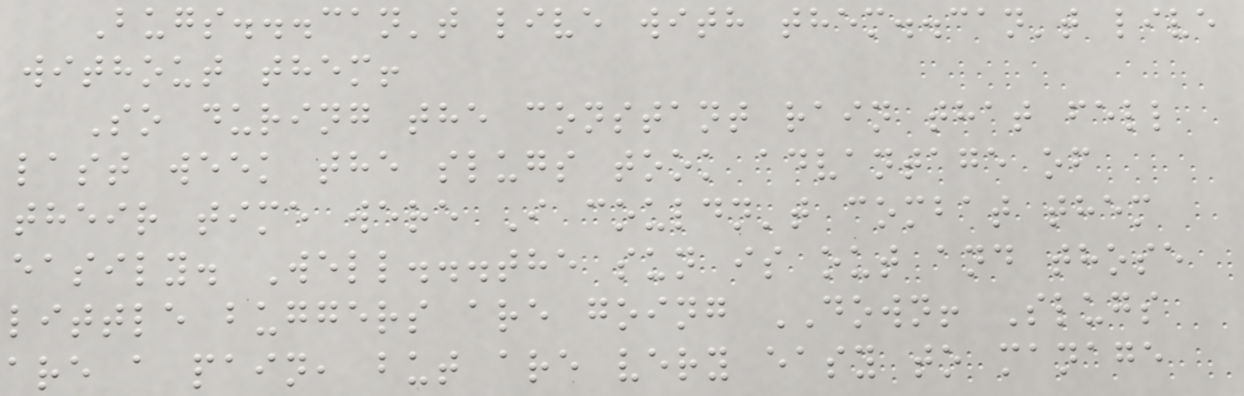Bugs...can't live with them..can't live
without them!
So during the constant rain that fell
last week the slugs took advantage of
their time were I couldn't combat them
easily. Well...the sun is out and those
little buggers are going DOWN! Slugs
are a pain, but are very easy to manage
